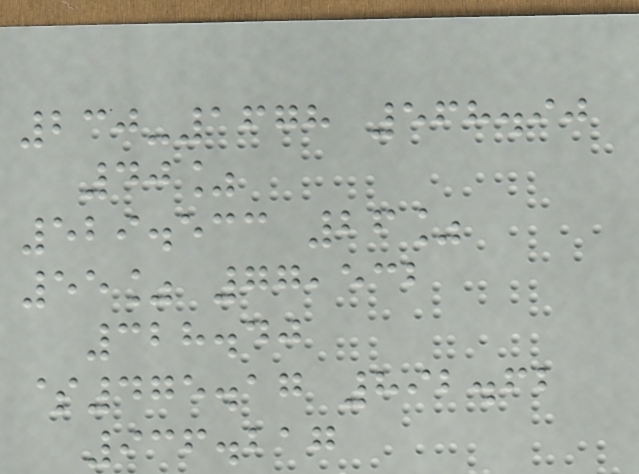230-1678 568.90
40%
529.533 26%
55% 77,532
328.40
$475.17 892.62
936.217
